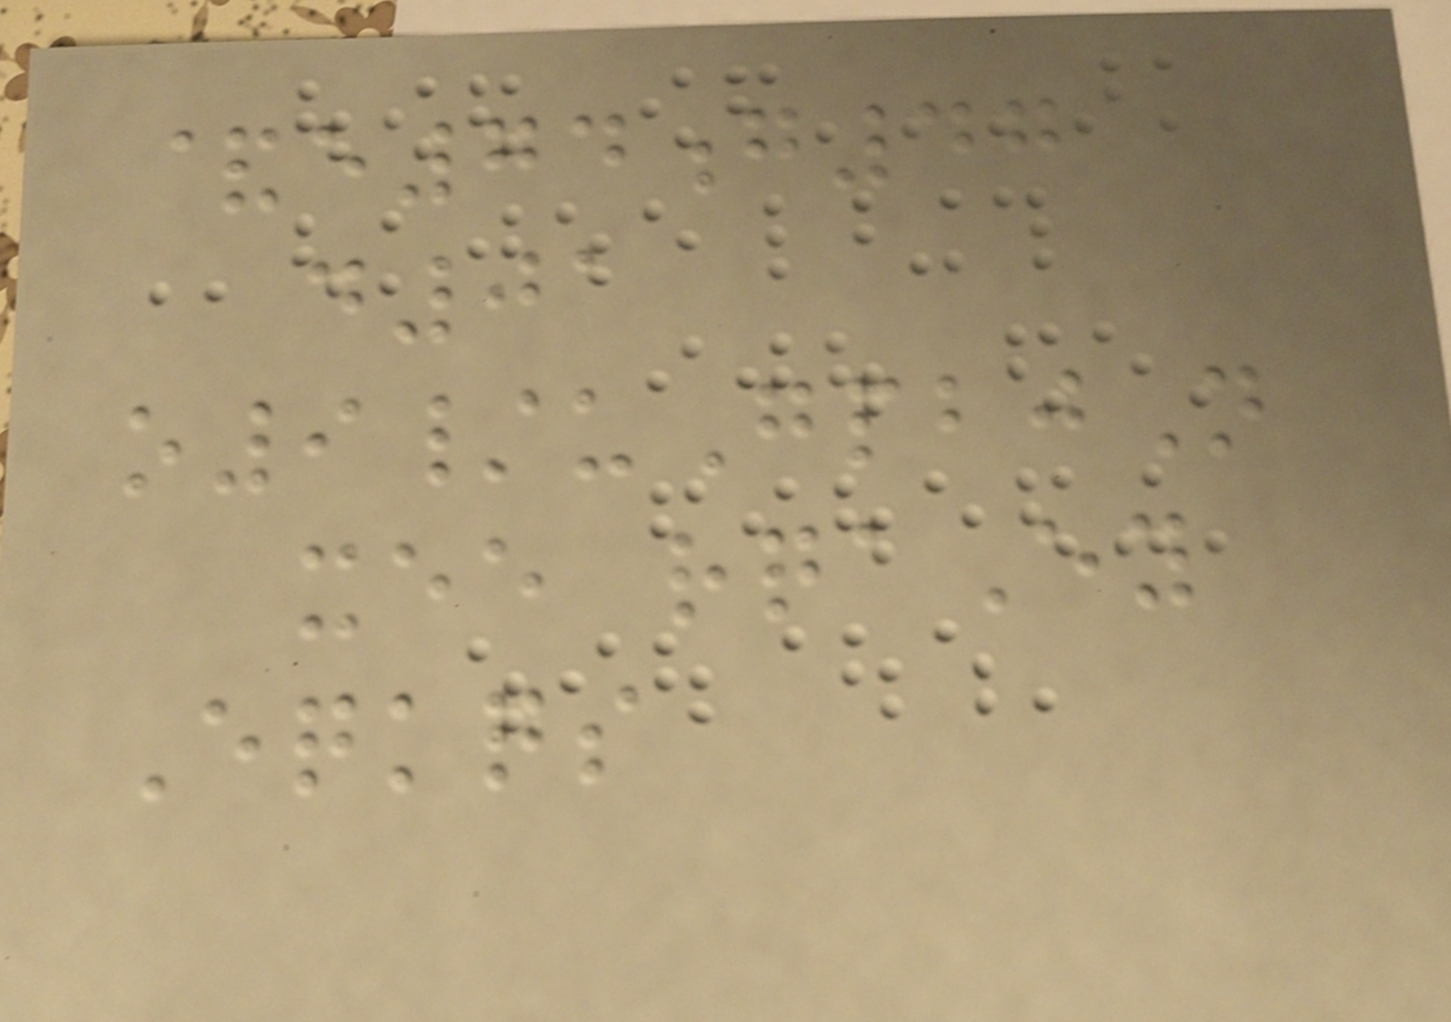&e74g47
d01
o9/uGpbjN
xee rqaEy
Eqkqs
